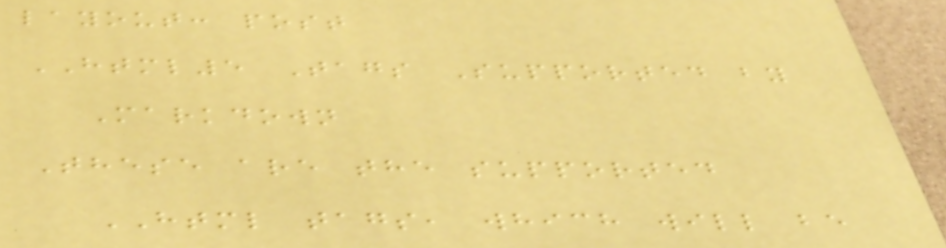layout: post
HTML5 Tags Supported by
Markdown
These are the supported
HTML tags, which will be
